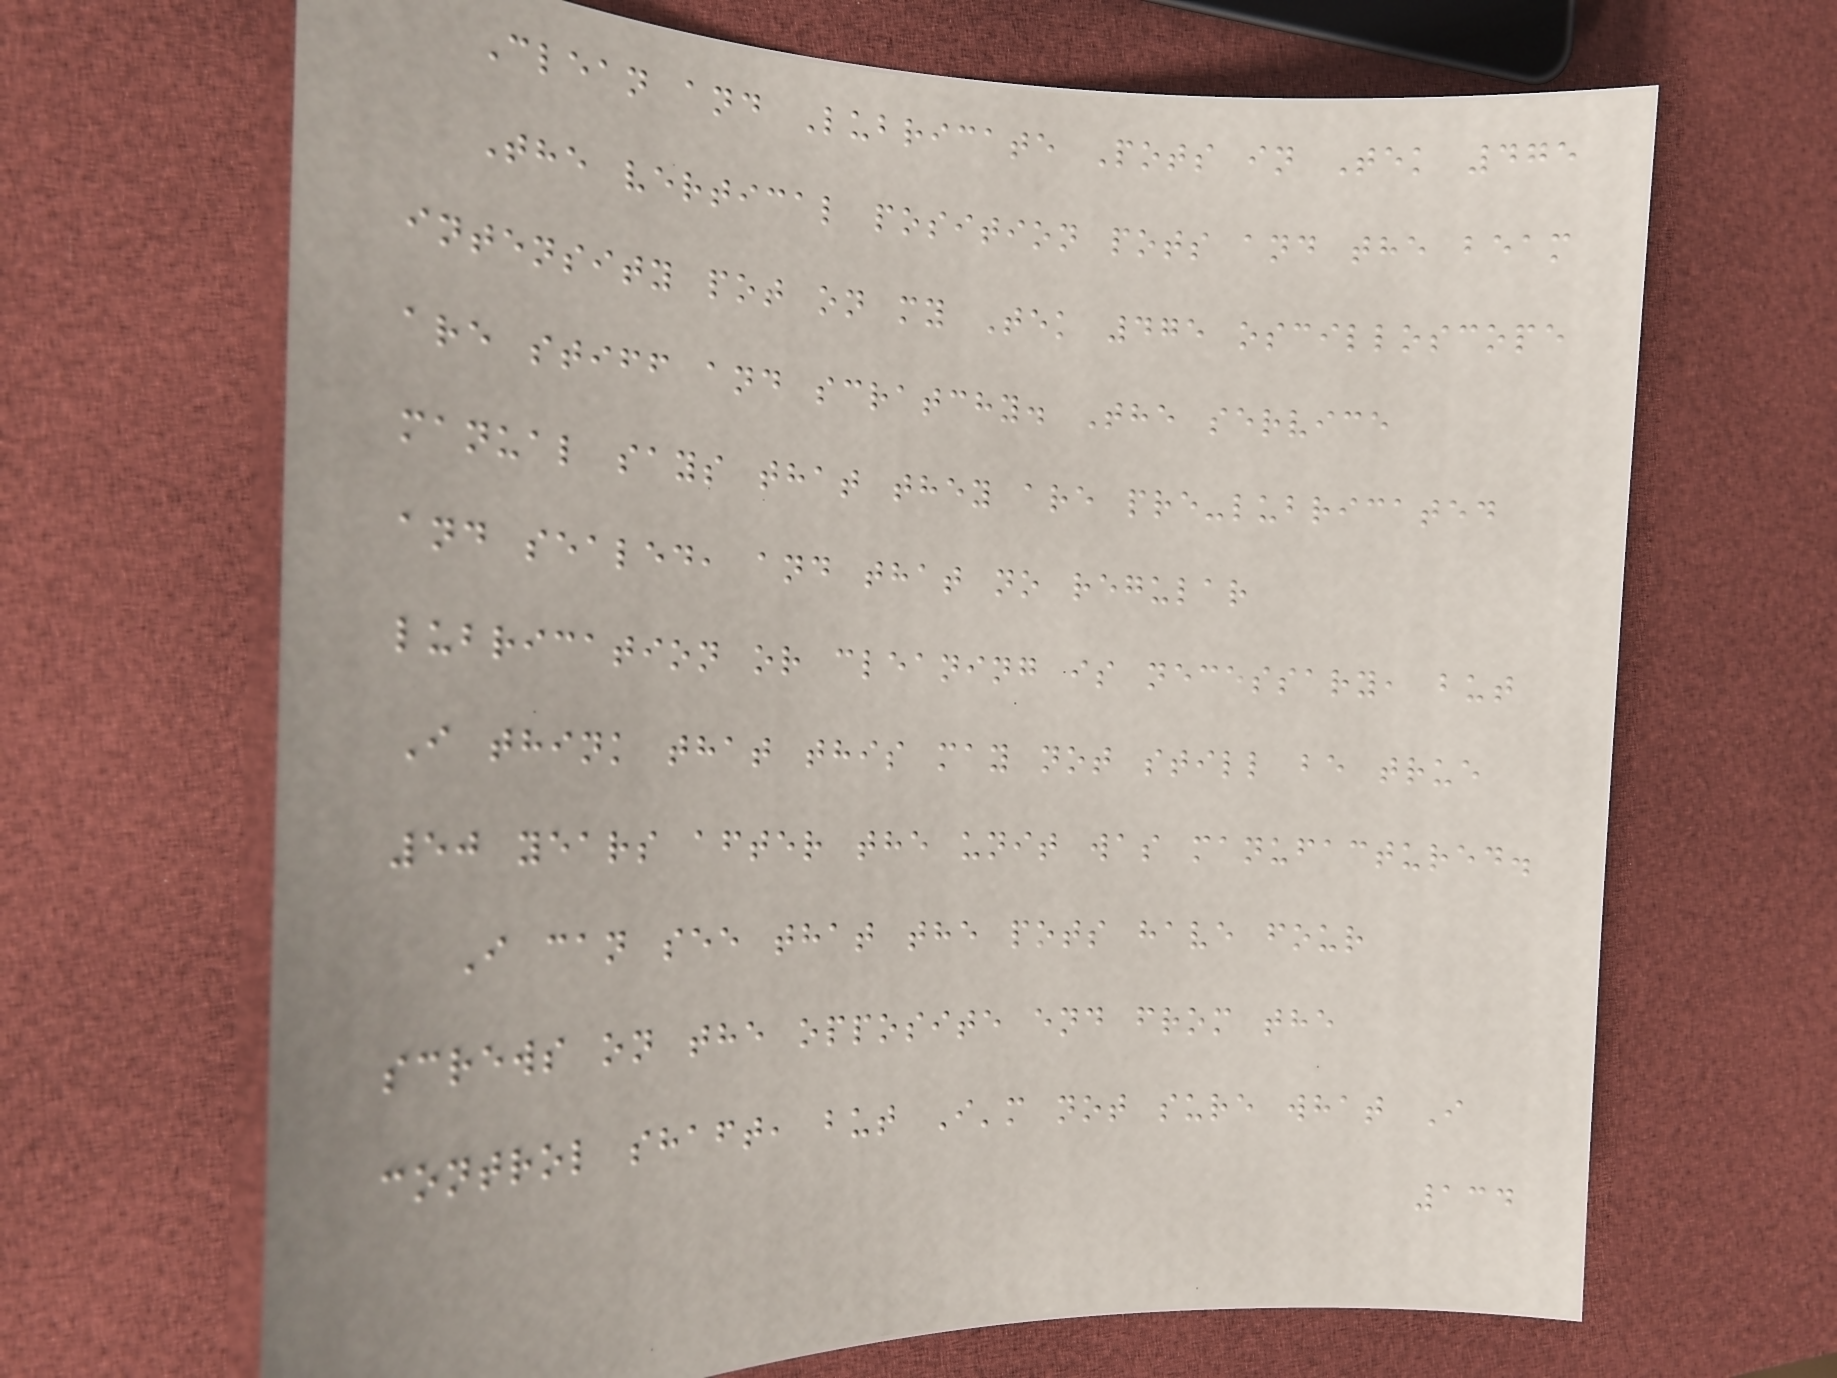Clean and Lubricate Pots in Tek 475
The vertical position pots and the beam
intensity pot on my Tek 475 oscilloscope
are stiff and scratchy. The service
manual says that they are pre-lubricated
and sealed, and that no regular
lubrication or cleaning is necessary, but
I think that this may not still be true
50 years after the unit was manufactured.
I can see that the pots have four
screws on the opposite end from the
control shaft, but I'm not sure what I
134
